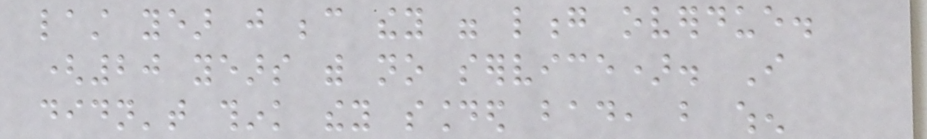last year just because they were long overdue.
(20 years with no service). I
didn't think they sounded bad, but when
